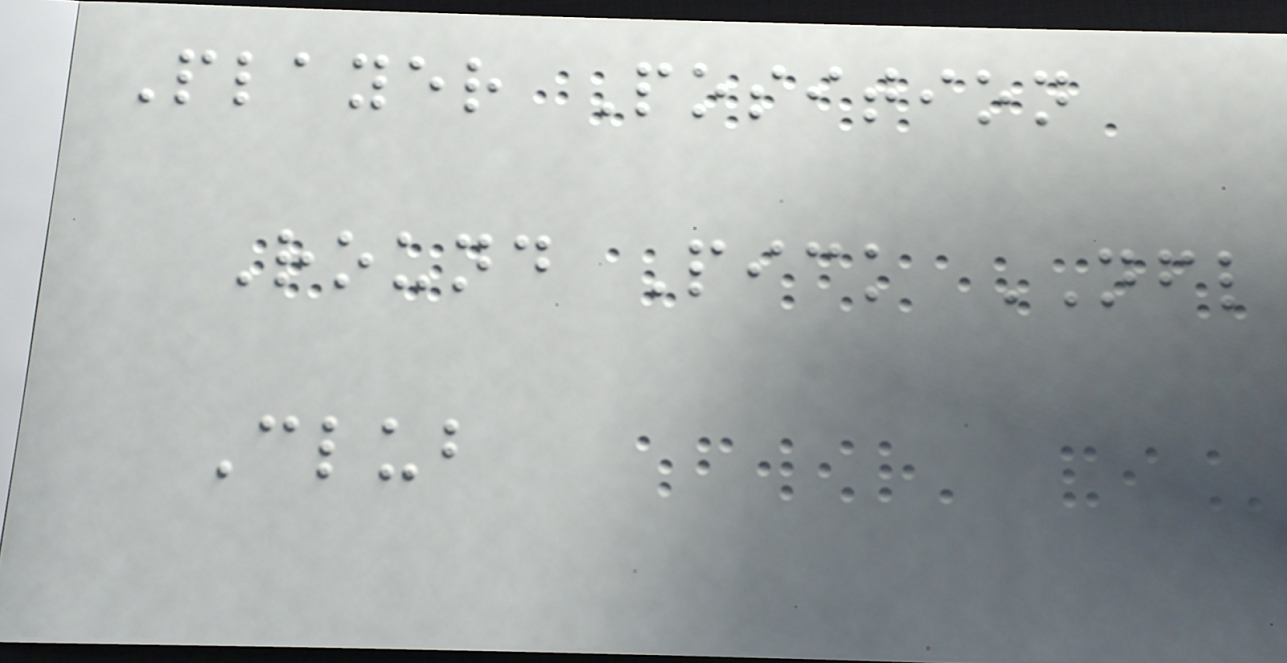Player Position
Round Pick NFL
Club
